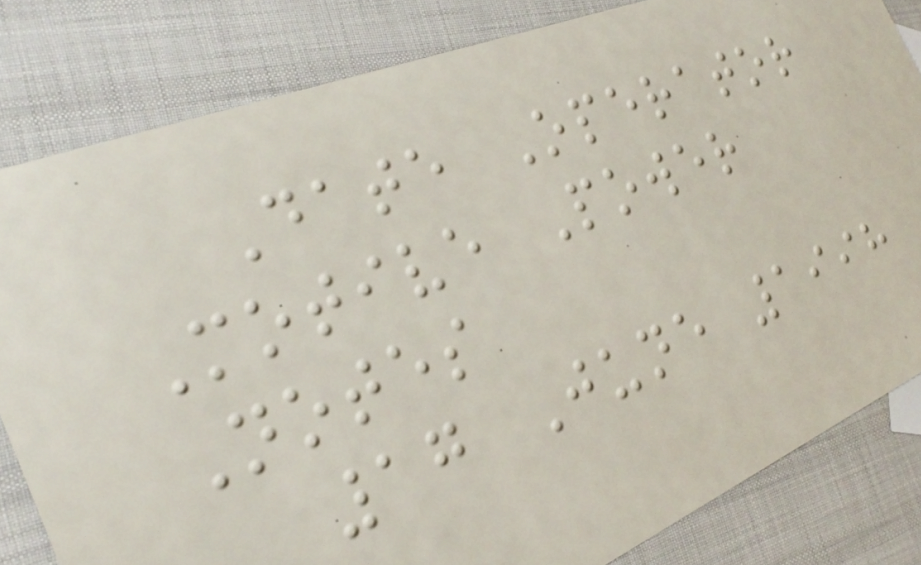Date Operator
Motive Power
Notes
17 June 1998
